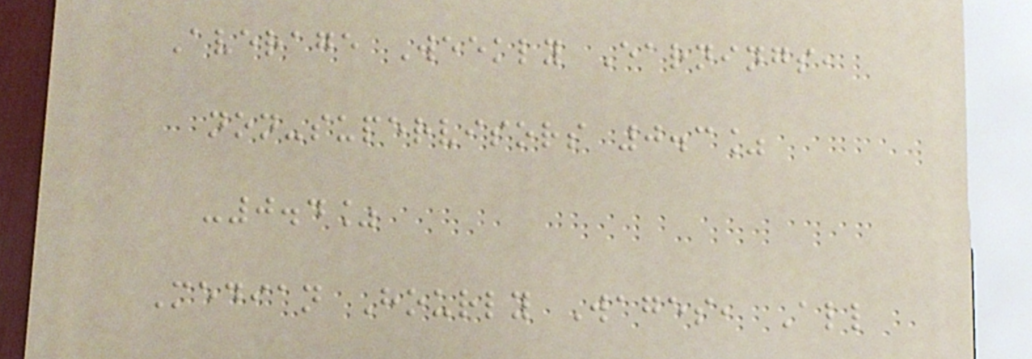Average Weekly Earnings,
non-supervisors 0.3%
-0.4%
Median Hourly Wages, All
